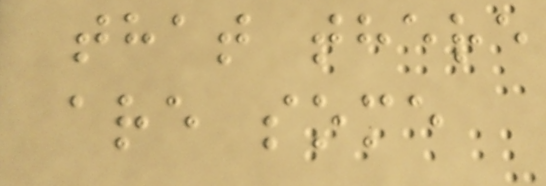that there
are some
